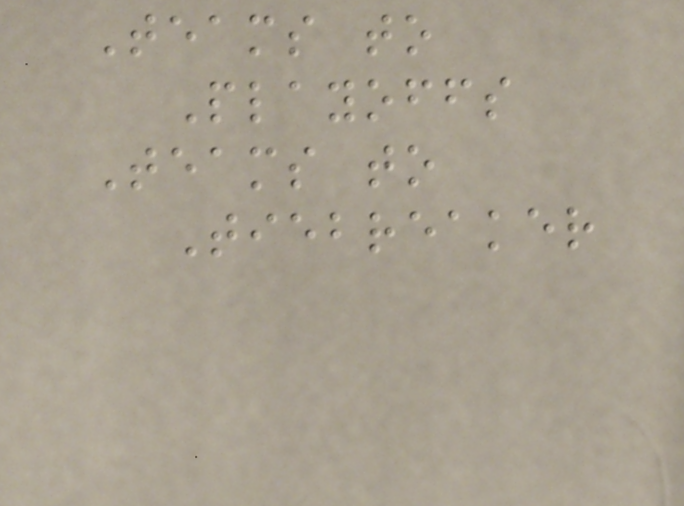Teams to
Playoffs
Teams to
Tiebreaker
